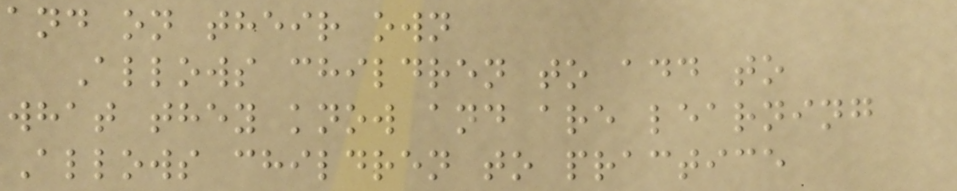and on their own
Allows children to add to
what they know and are learning
Allows children to practice
